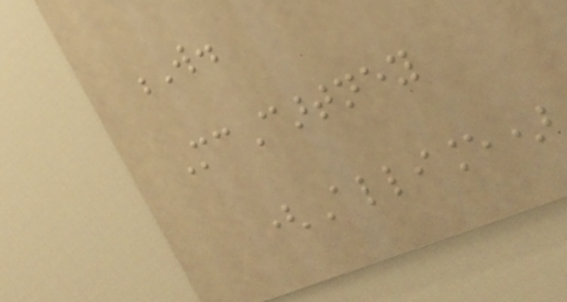W.
McCartney
(Alliance)
